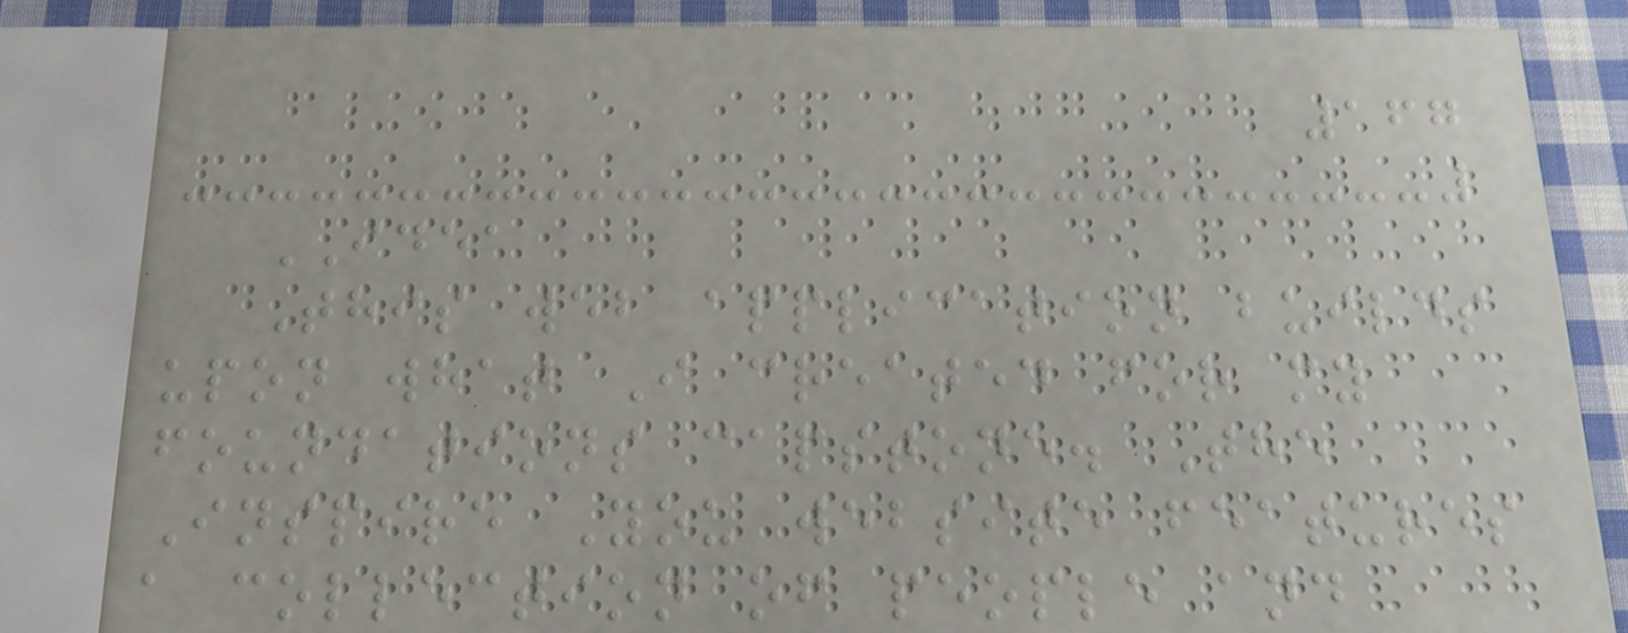167
IDEA
This web application builds
upon what I created for my
foundations capstone. The
Inspire You website features
a collection of people and
